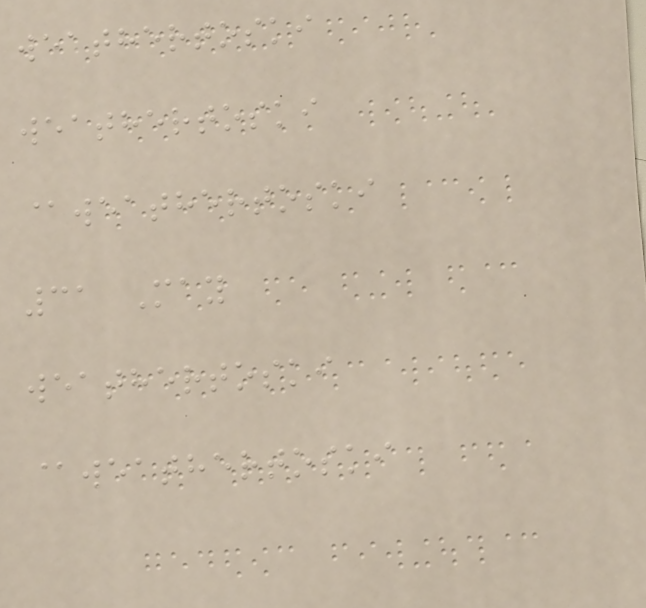weathertoski
weathertoski
@weathertoski
31 May
weathertoski
@weathertoski
